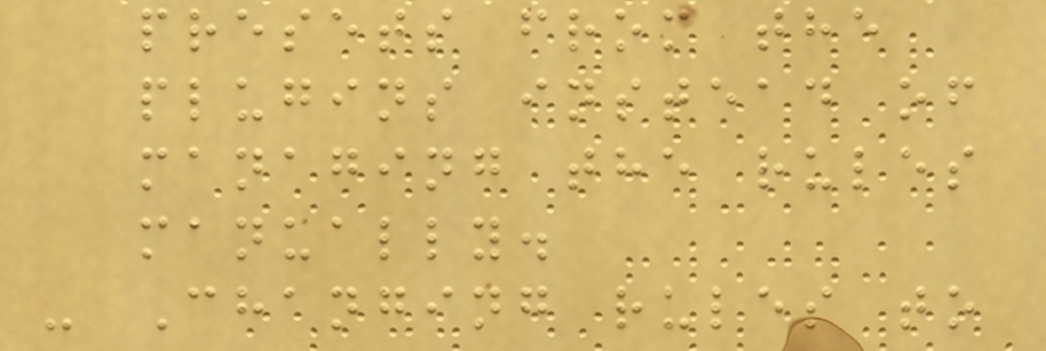presets from the
plugins instead of
managing the rules
manually.
- Changing rules to
